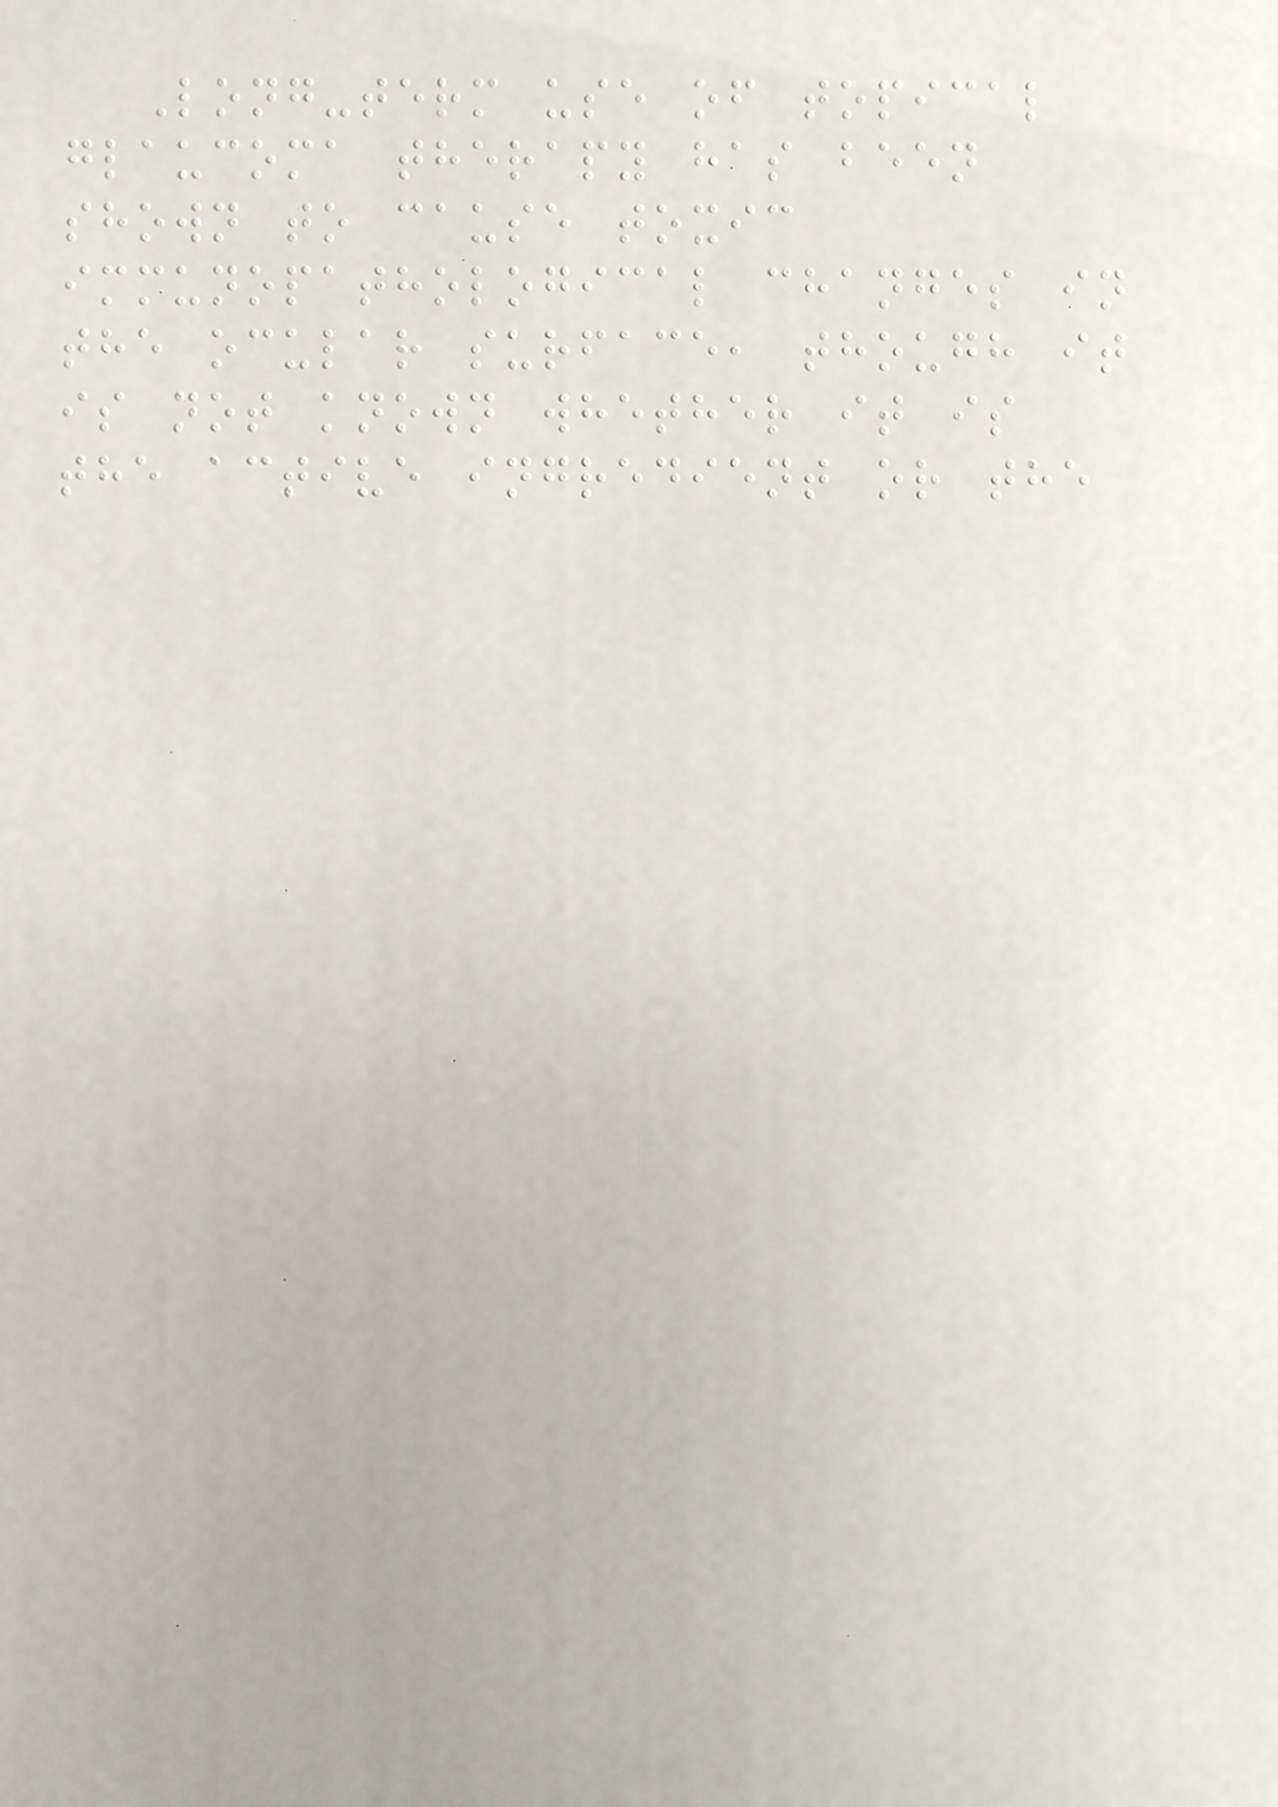Long-term use of topical
glaucoma therapy has been
shown to cause toxic
immunopathological changes in
the ocular surface, though it
is not known whether it is
the active ingredient or the
